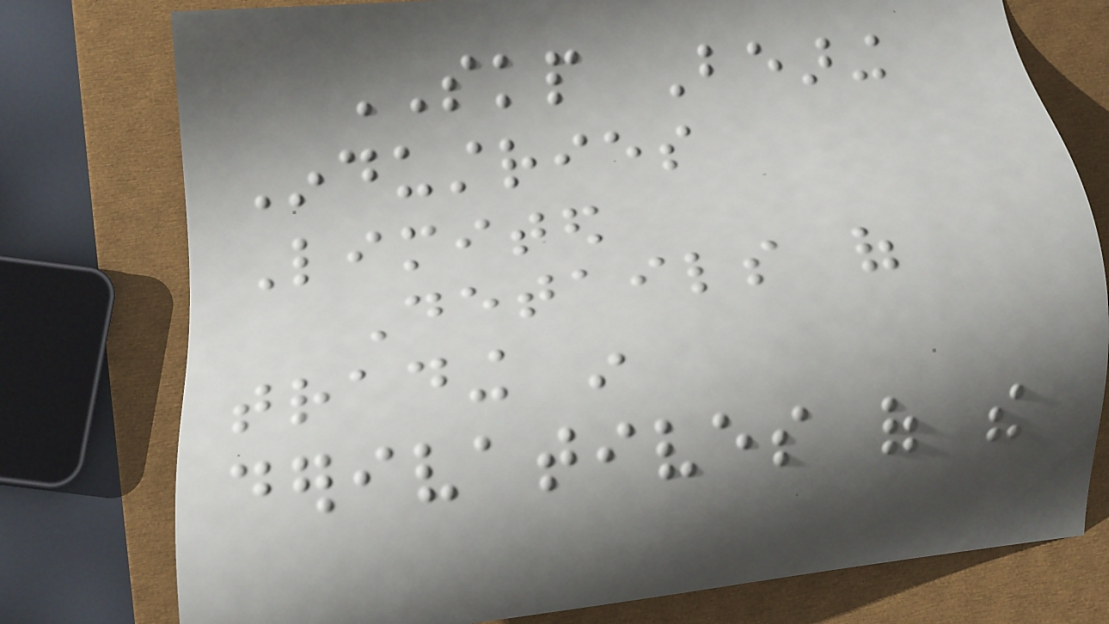SKP Bearing
Industries
Limited
Details of
trading in
derivatives of the
